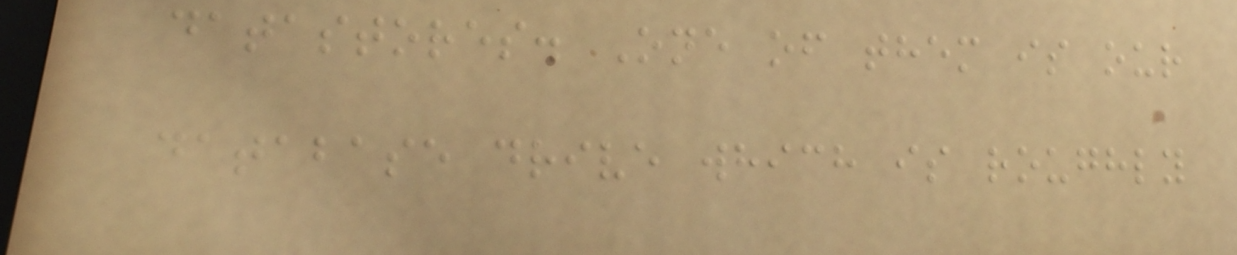datastores. One of them is our
database drive which is roughly
